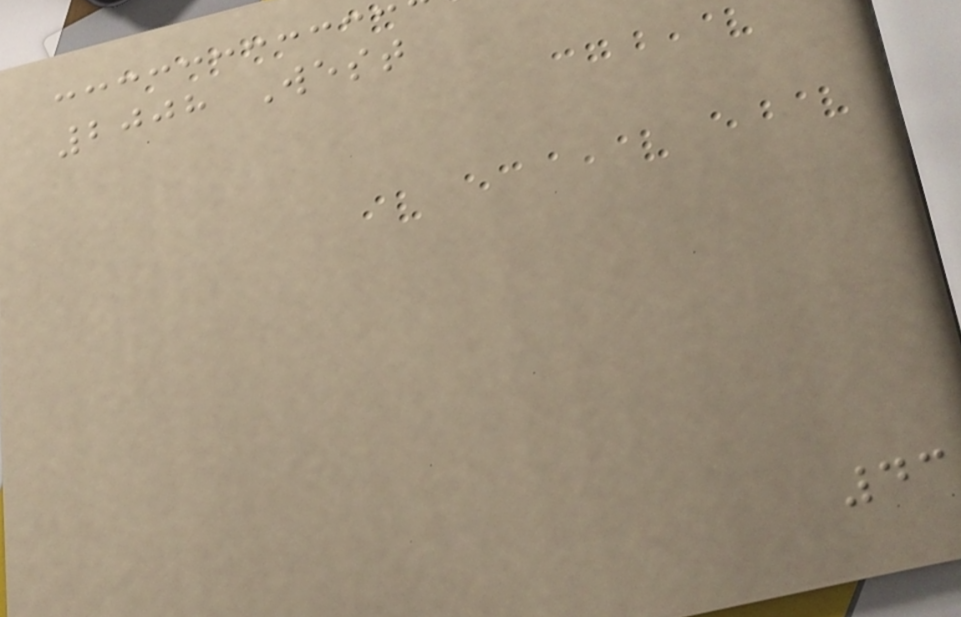2008 West
43
